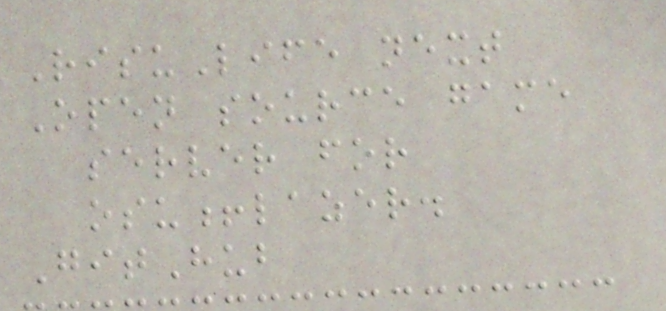RisuLife next
Open source game
server for
osu!lazer.
GitHub
